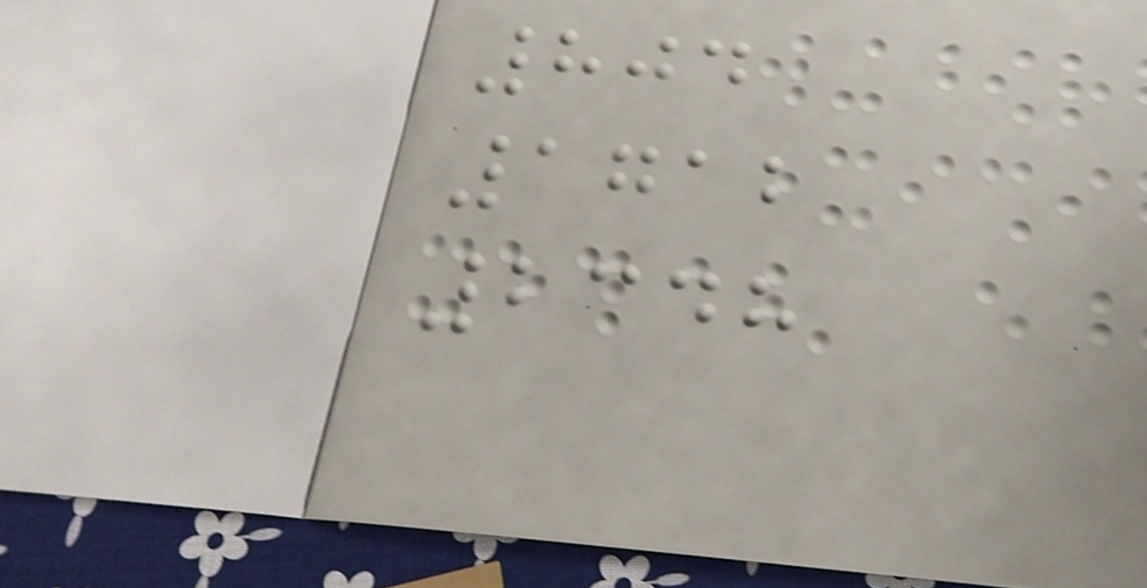804
1712
2348
